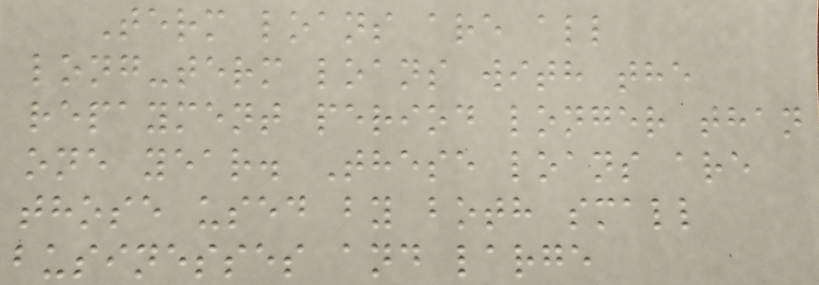Term loans are all
long-term loans with the
repayment period longer than
one year. These loans are
those used by both small
businesses and large
